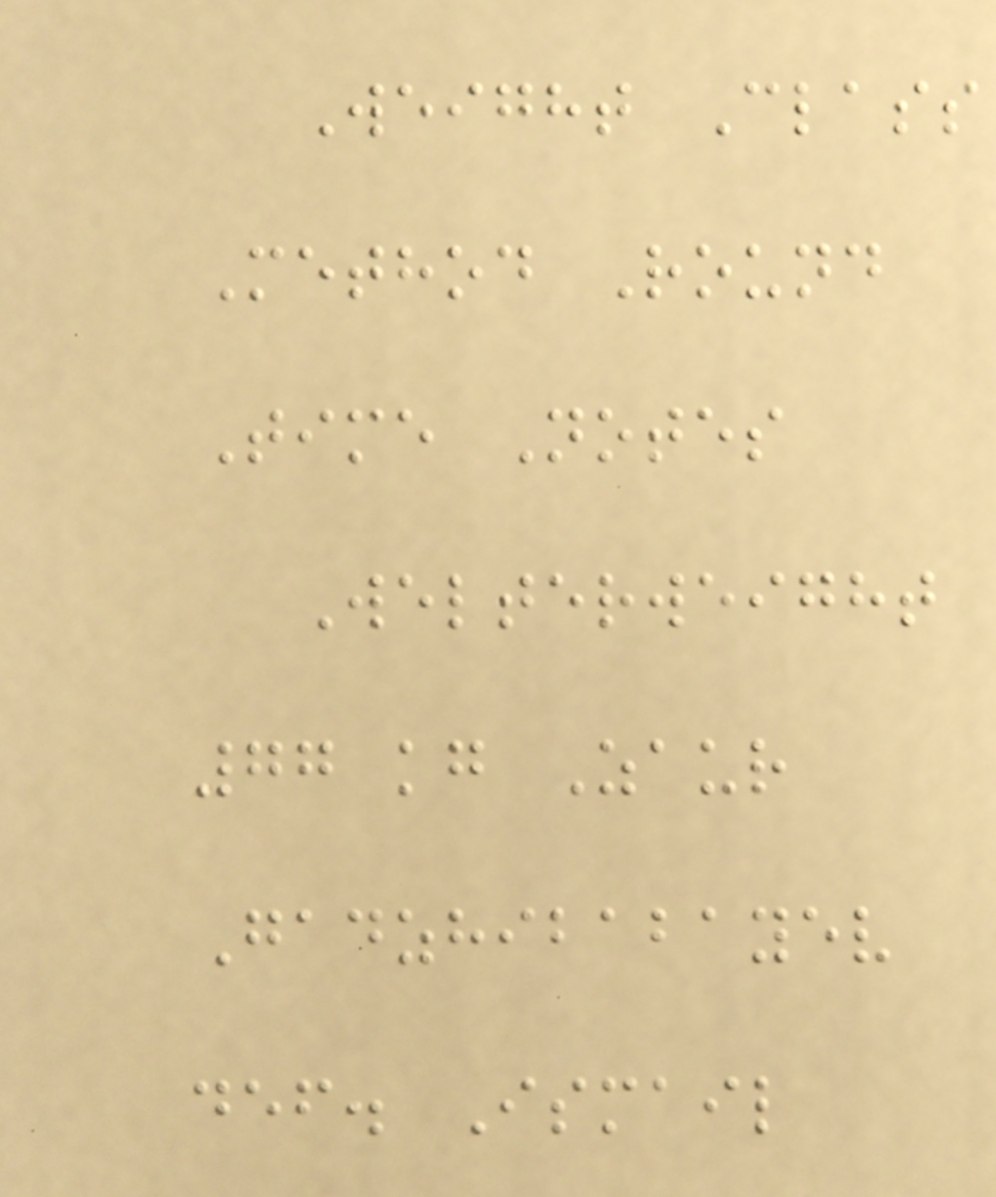Weight Class
Method Round
Time Notes
Welterweight
77 kg Zaur
Gadzhibabayev
def. Ismail
